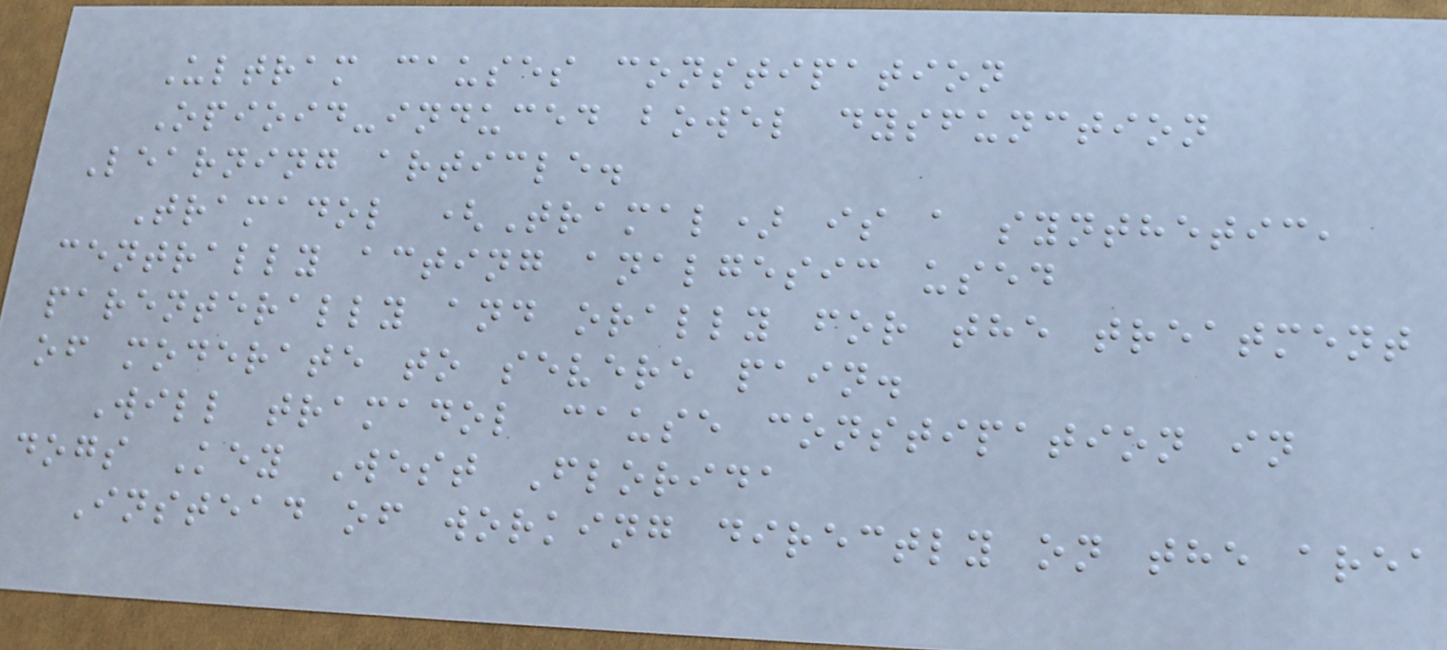Ultram causes constipation
Opioid-induced bowel dysfunction
Learning article.
Tramadol (Tramal) is a synthetic,
centrally acting analgesic used
parenterally and orally for the treatment
of moderate to severe pain.
Will tramadol cause constipation in
dogs Key West Florida
Instead of working directly on the area
